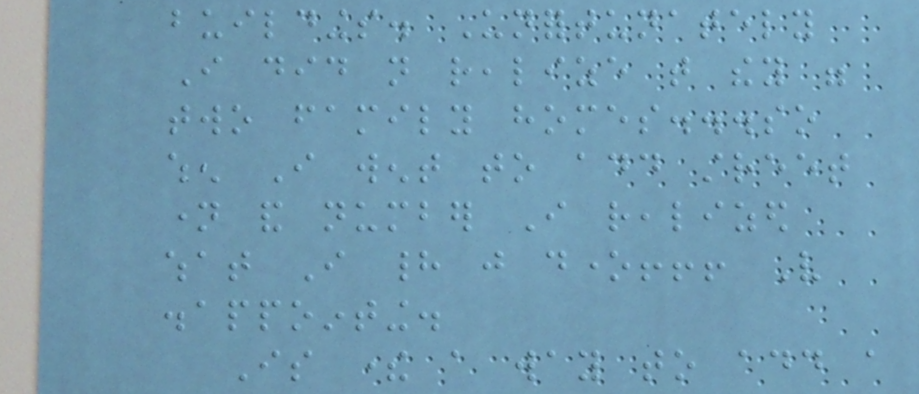buildings. Unfortunately
I did not realize that they were
two family homes...so
when I went to add street
name and number I realized
what I had just done!!! Very
disappointing.
Is there a way to add a
